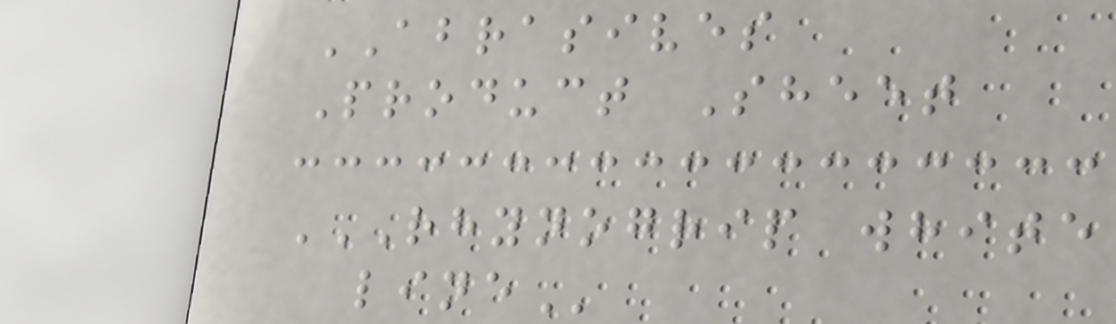ABRASIVES
Product Sheet
RHYNOGRIP WHITE
LINE
